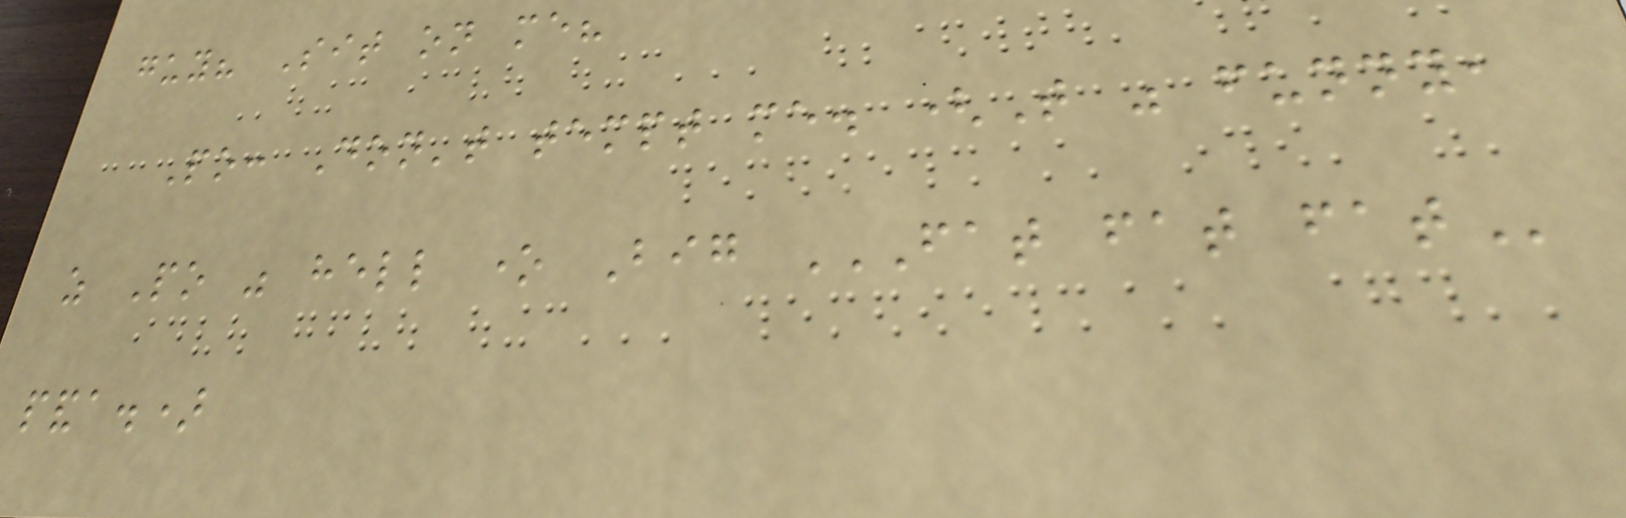guy? Sit on me?
Po: Don't tempt me. (That was funny,
as Po was hell one Big FAT FAT FAT
panda.)
